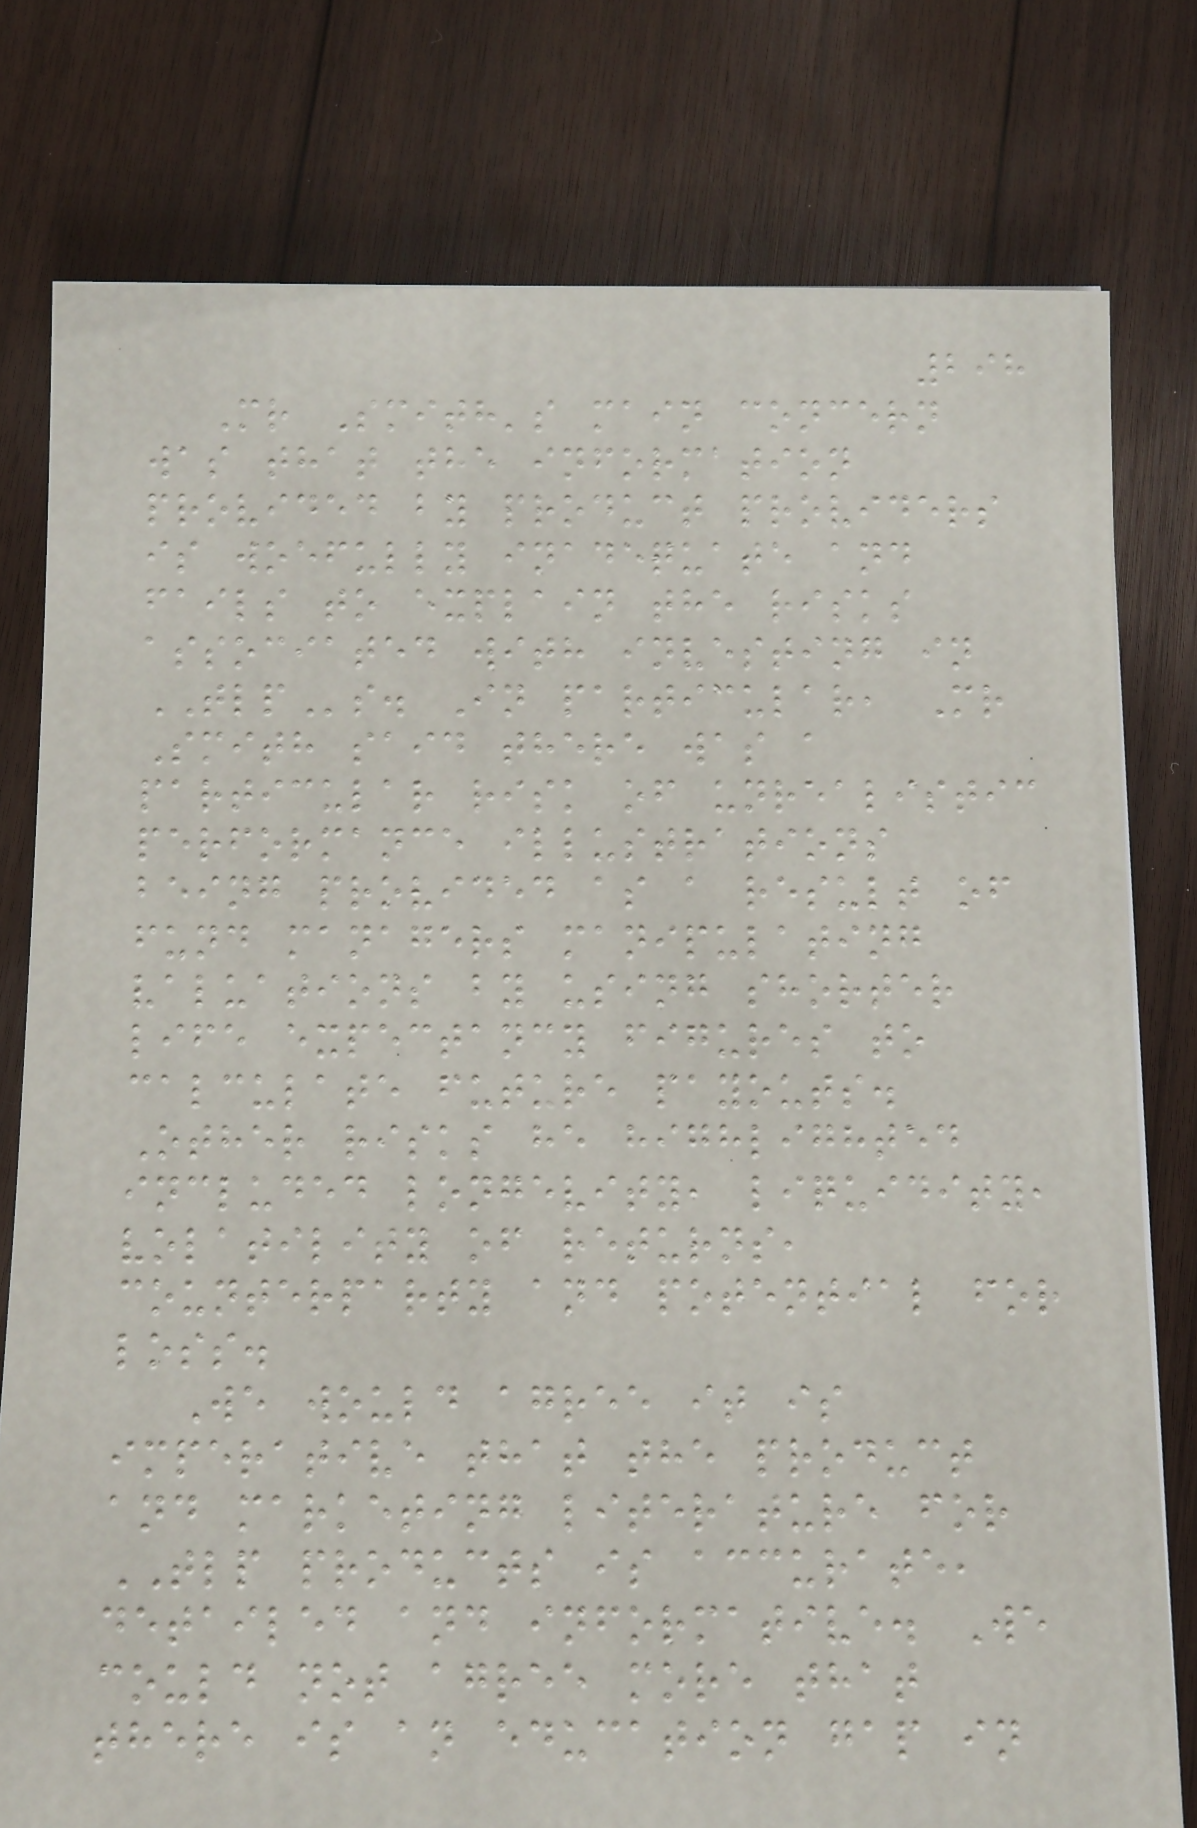298
Mr Smith's main concern
was that the information
provided by product providers
is woefully inadequate and
fails to explain the risks
associated with investing in
TLPs. In particular, Mr
Smith said there was a
particular risk of unrealistic
performance illustrations
being provided as a result of
fund managers manipulating
valuations by using shorter
life expectancy figures to
calculate future payouts.
Other risks he highlighted
included longevity, liquidity,
volatility of returns,
counterparty and potential for
loss.
We would agree it is
imperative that the product
and marketing literature for
TLP products is accurate,
detailed and informative. We
could not agree more that
there is an education gap in
